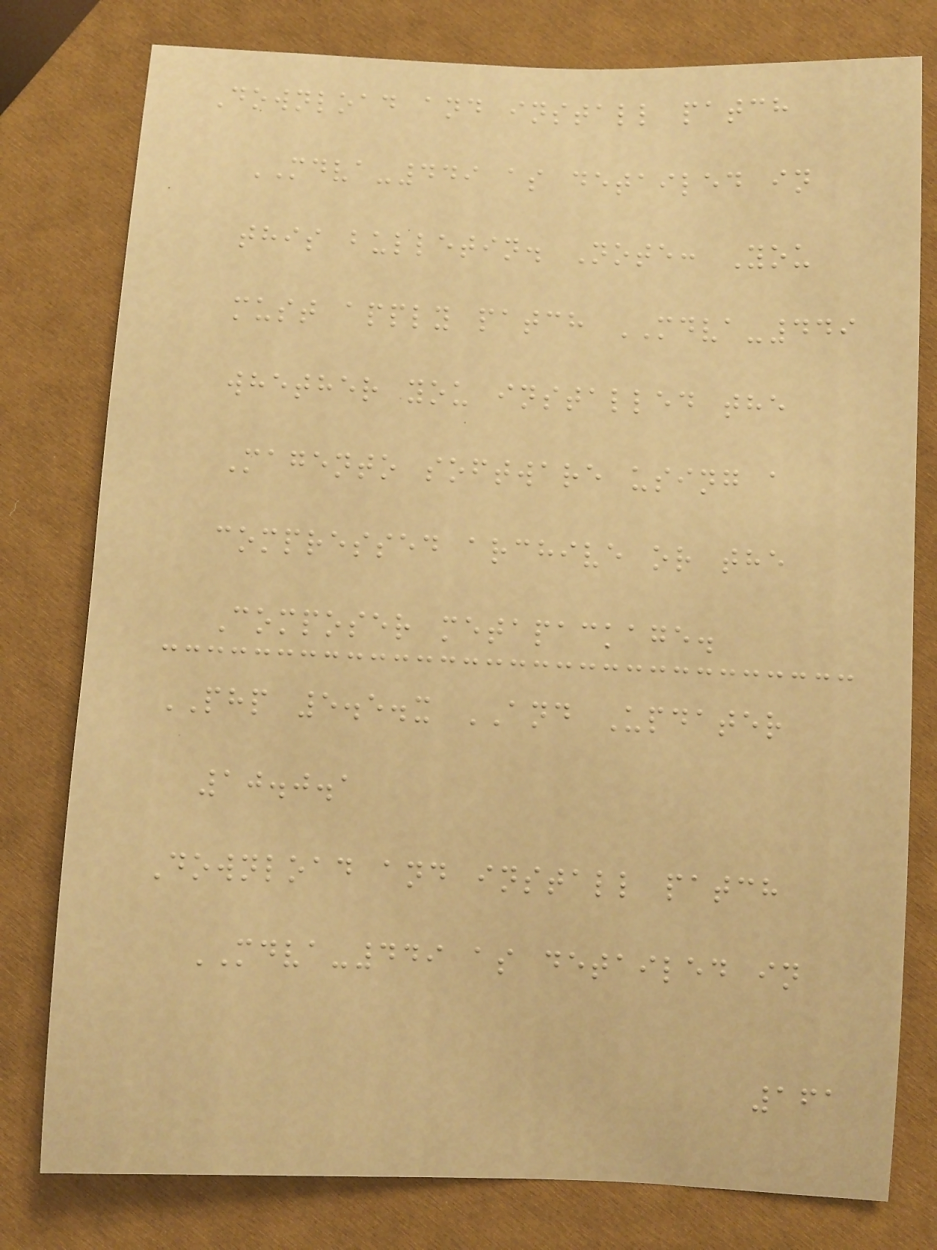Download and install patch
MDVA-449 as detailed in
this bulletin. Note: You
must apply patch MDVA-449
whether you installed the
Magento software using a
compressed archive or the
Composer metapackage.
PHP 5.5.x AND Updater
10.0.1
Download and install patch
MDVA-449 as detailed in
161
